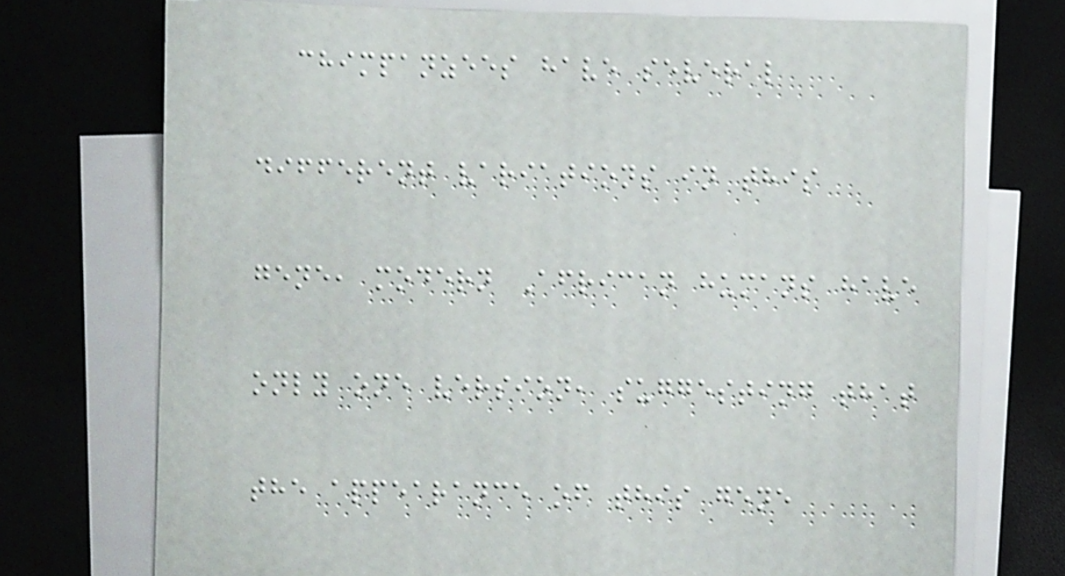chimpanzees have several
different variations in this
gene, modern African humans have
only one version, suggesting that
the appearance of this gene
